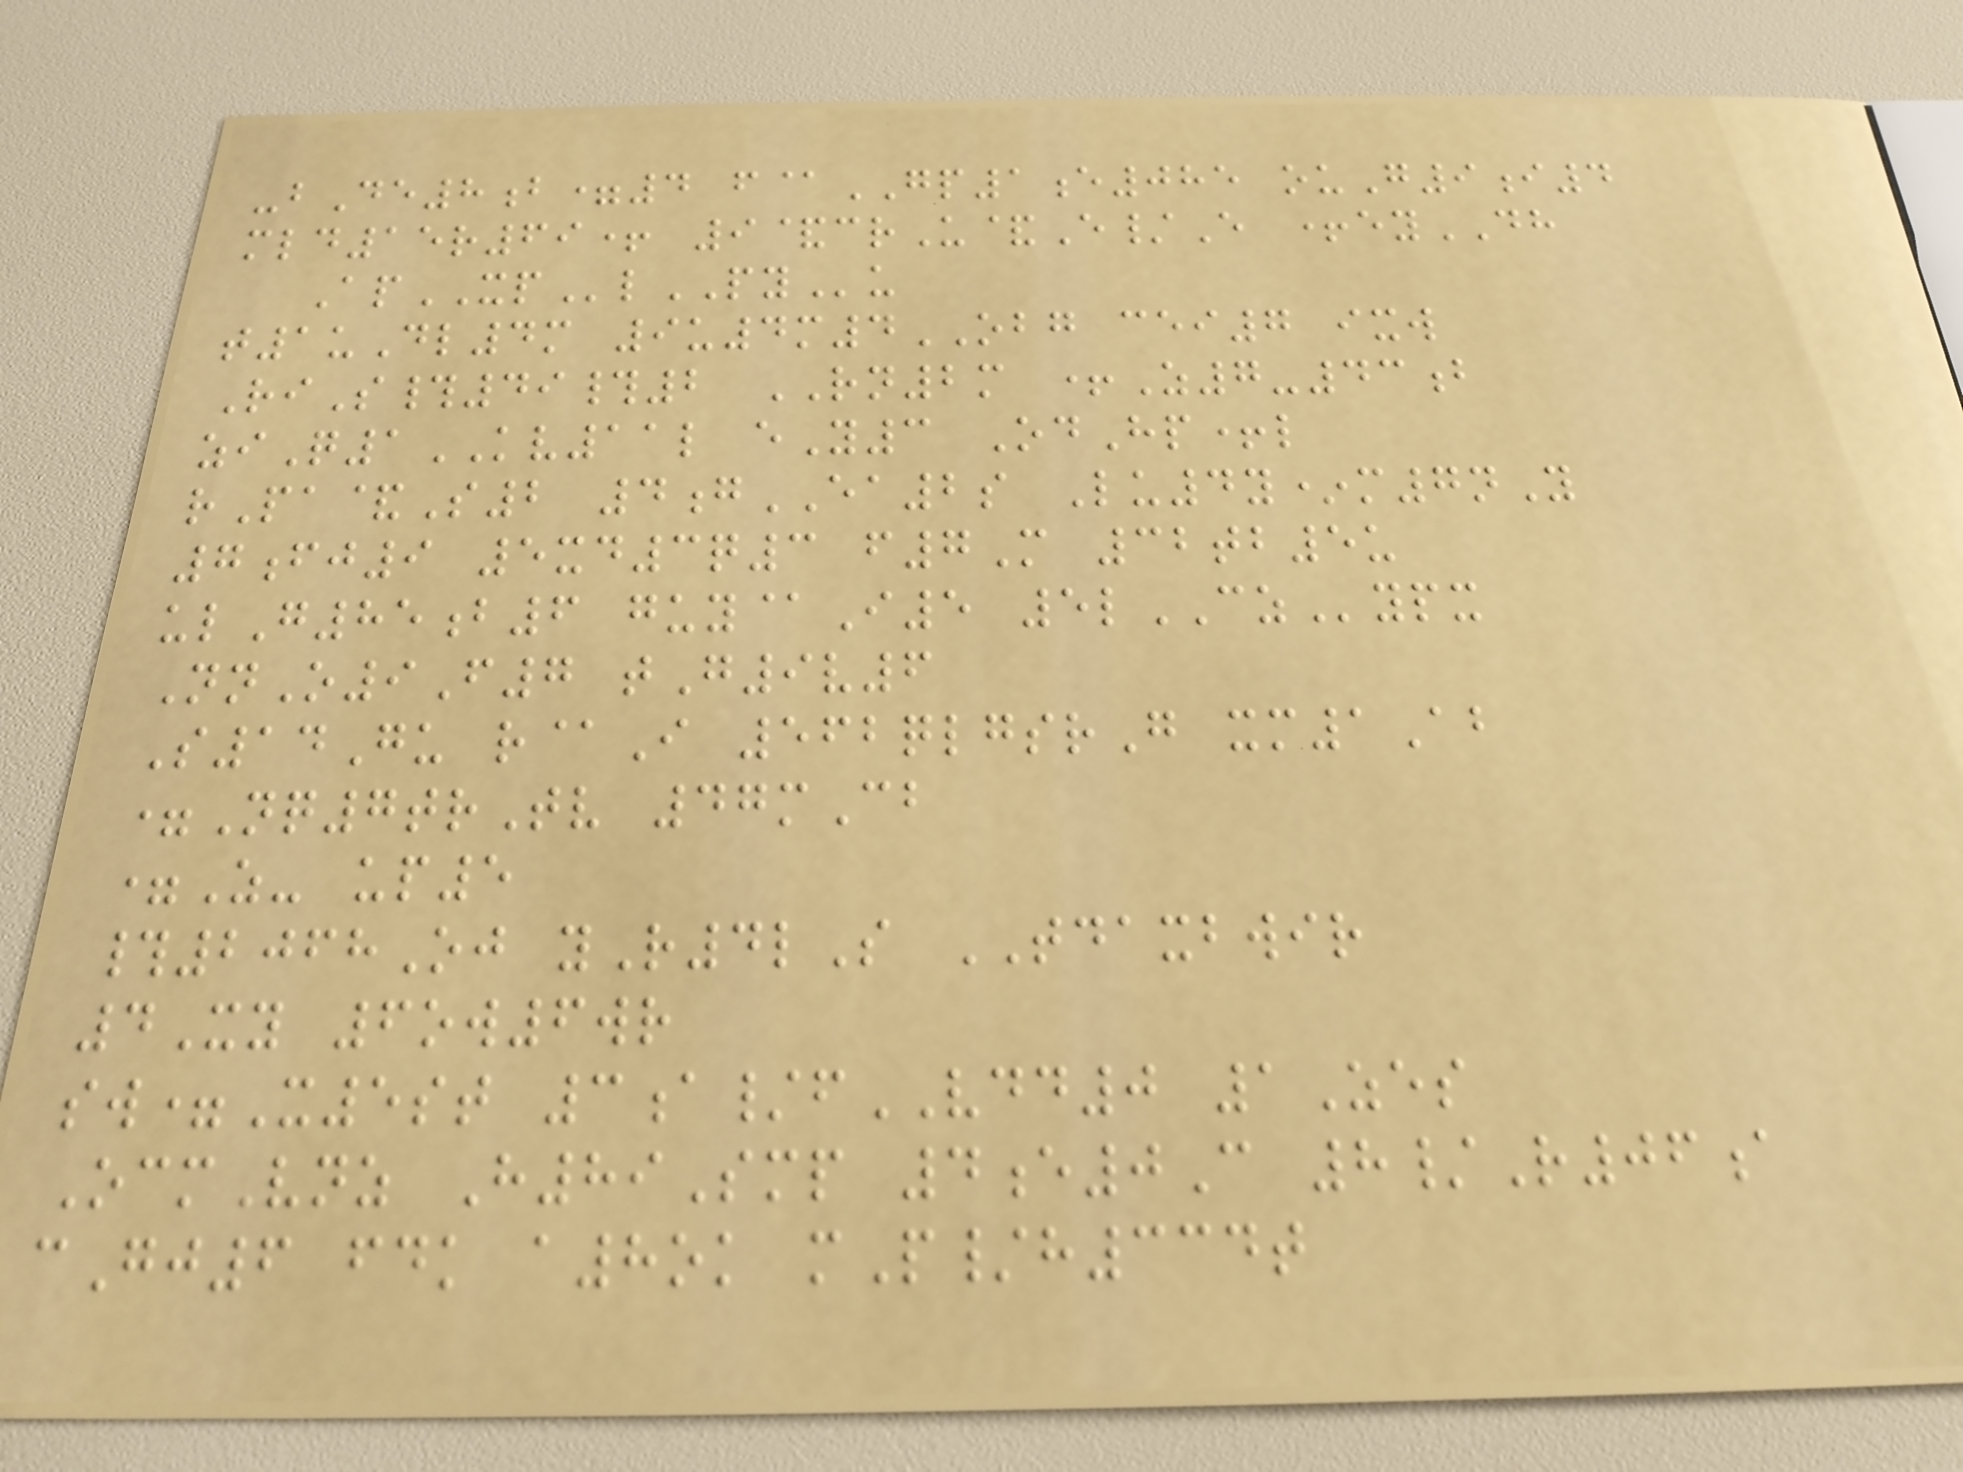-bDe8b=4 f@GP1e085 ouG9i4
mld15r69+ 9&crU&E/E +eyDH
ApXPlPYu
t1uDl4m 9u4m4OBG cei7 ixw
RiS#49#2 RN2m +Z7-43b
ziQ1KV11l eY3 OdHp+l
rPa&S2 4gEA2s Lu4y*m7nY
7fj9 5xd3q3 f7M 32tb5u
ulG85b6 guy@I5 5lCZypx
NnO9F7 tG9v6
S14Gu r@I 562qlgsrG xm1Ab
=Nq7trTv 47mCb
=Z- up5
#2068Oj yR4lS TDAXBWIR
4Xy 6ow6wr
sw=X5st 3a/fVDD0 1Zes
OcmVnz H89Smp 4e0C 8/R06a
cGj6 fdk a8ok mP/h334t
